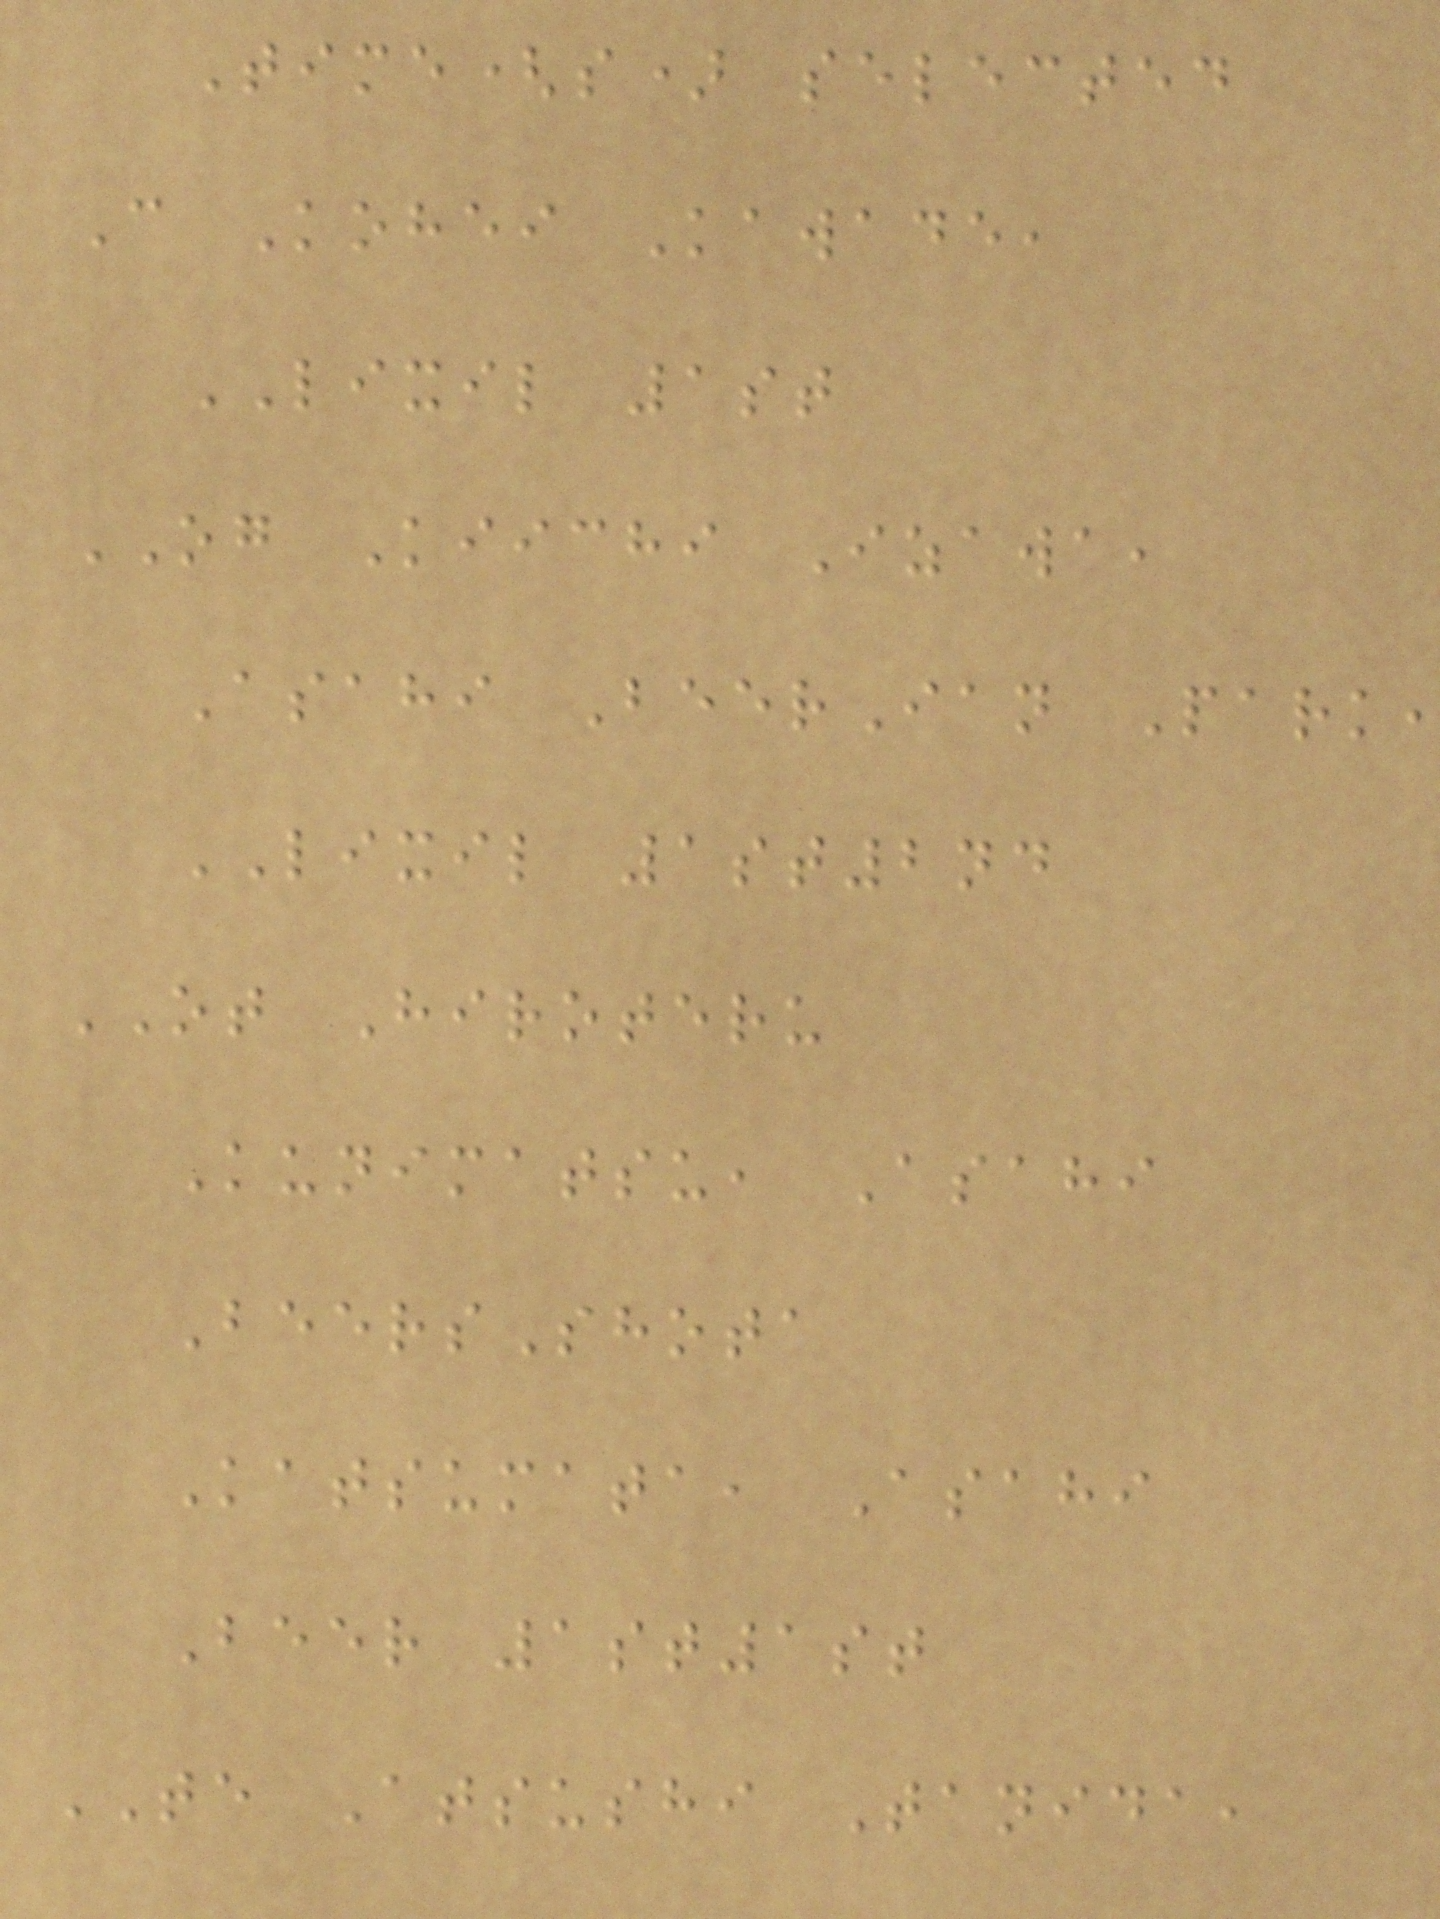Time(s) selected
C Kohei Kawade,
LIXIL 1st
OG Kiichi Izawa,
Asahi BeerIan Park
LIXIL 1st2nd
OT Hiroteru
Kunimatsu, Asahi
BeersShota
Katsumata, Asahi
Beer 1st1st
TE Atsushi Tanida,
